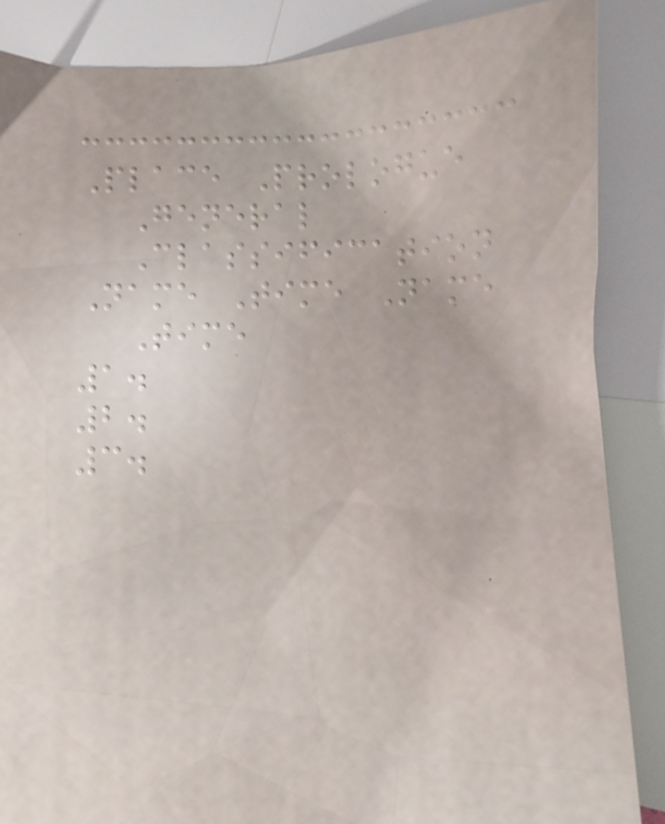Place Prologue
General
Classification
Name Time Name
Time
1.
2.
3.
